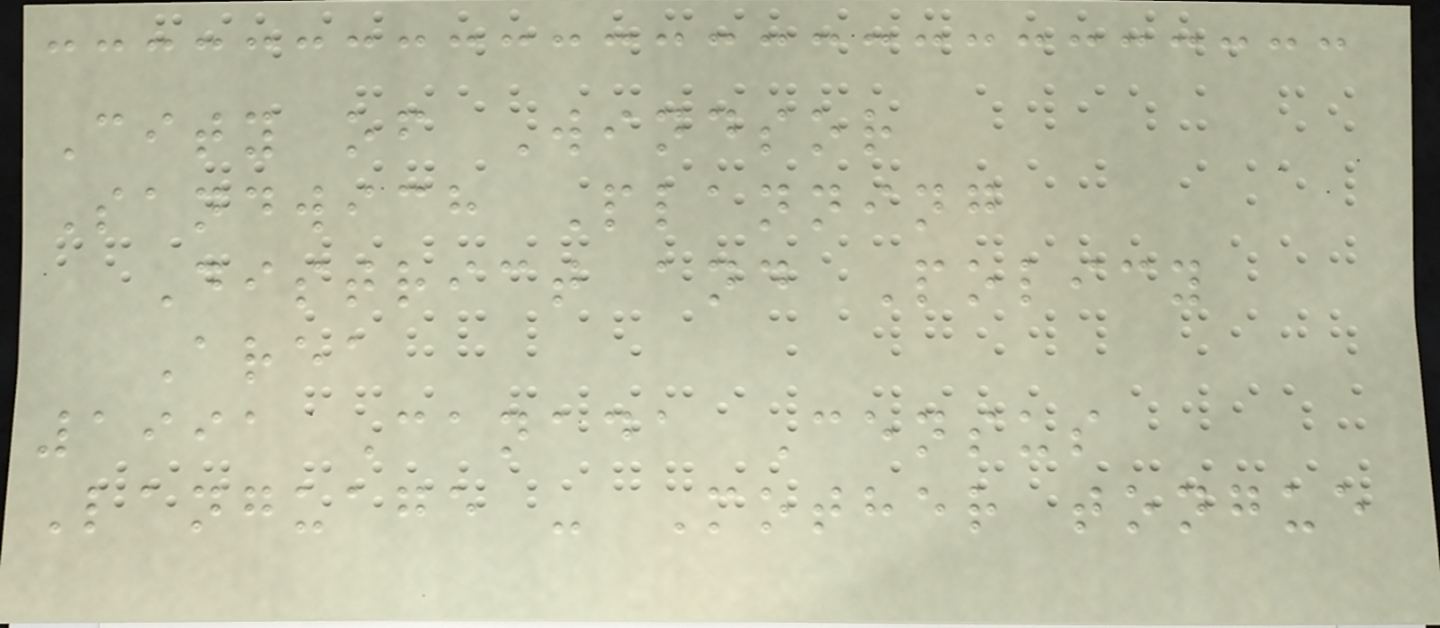City of Windsor
Sandwich Planning
District and Policy
Area
1991 Canada Census
Language - Mother tongue
